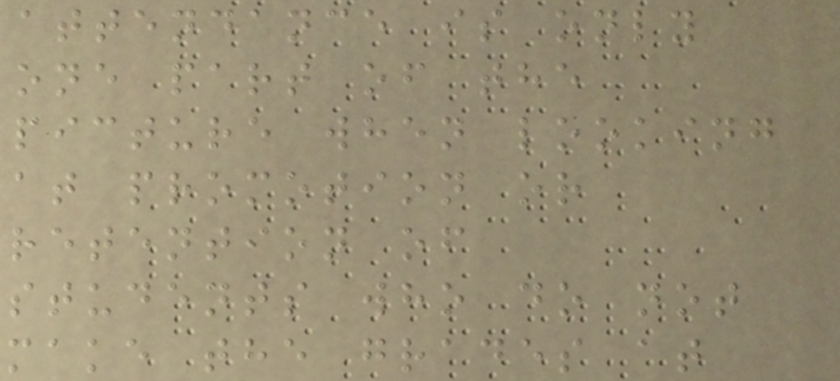attendance is only
one part of the
picture when looking
at promotion or
retention of
students who do not
make the grades at
